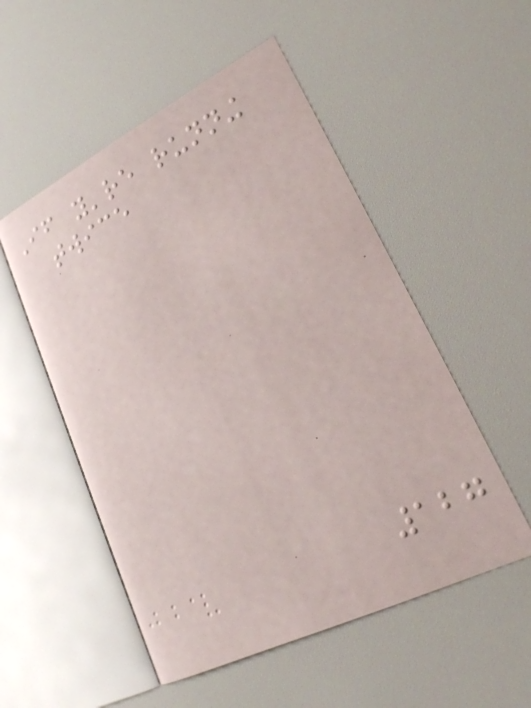If you're running
twice
127
